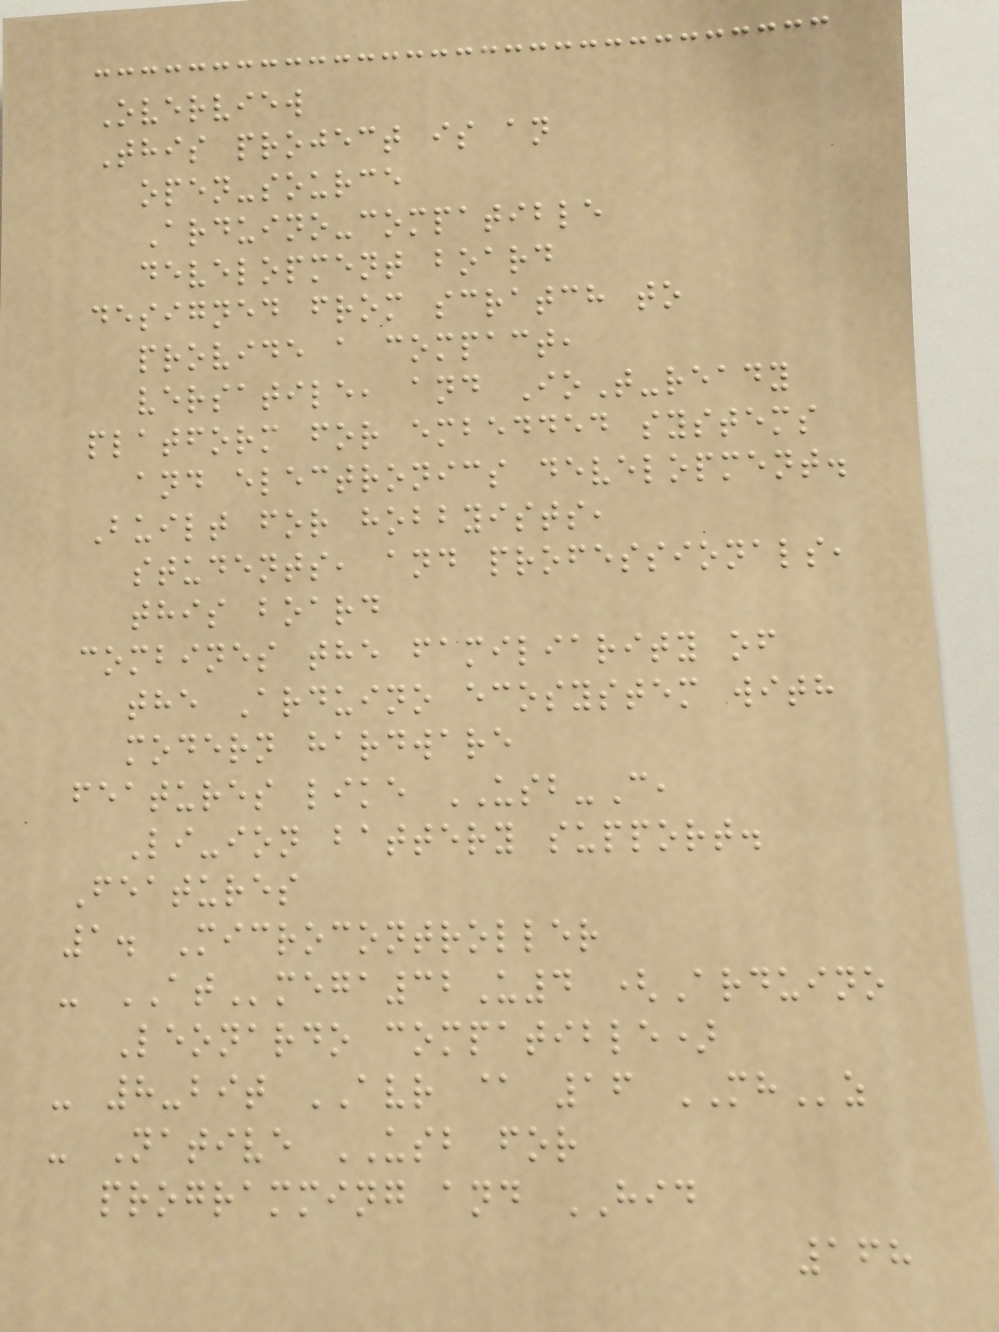Overview
This project is an
open-source
Arduino-compatible
development board
designed from scratch to
provide a compact,
versatile, and IoT-ready
platform for embedded systems
and electronics development.
Built for hobbyists,
students, and professionals,
this board
combines the familiarity of
the Arduino ecosystem with
modern hardware
features like USB-C,
Li-ion battery support.
Features
1. Microcontroller
- ATmega32U4 (Arduino
Leonardo compatible)
- 8-bit AVR @ 16 MHz
- Native USB for
programming and HID
168
